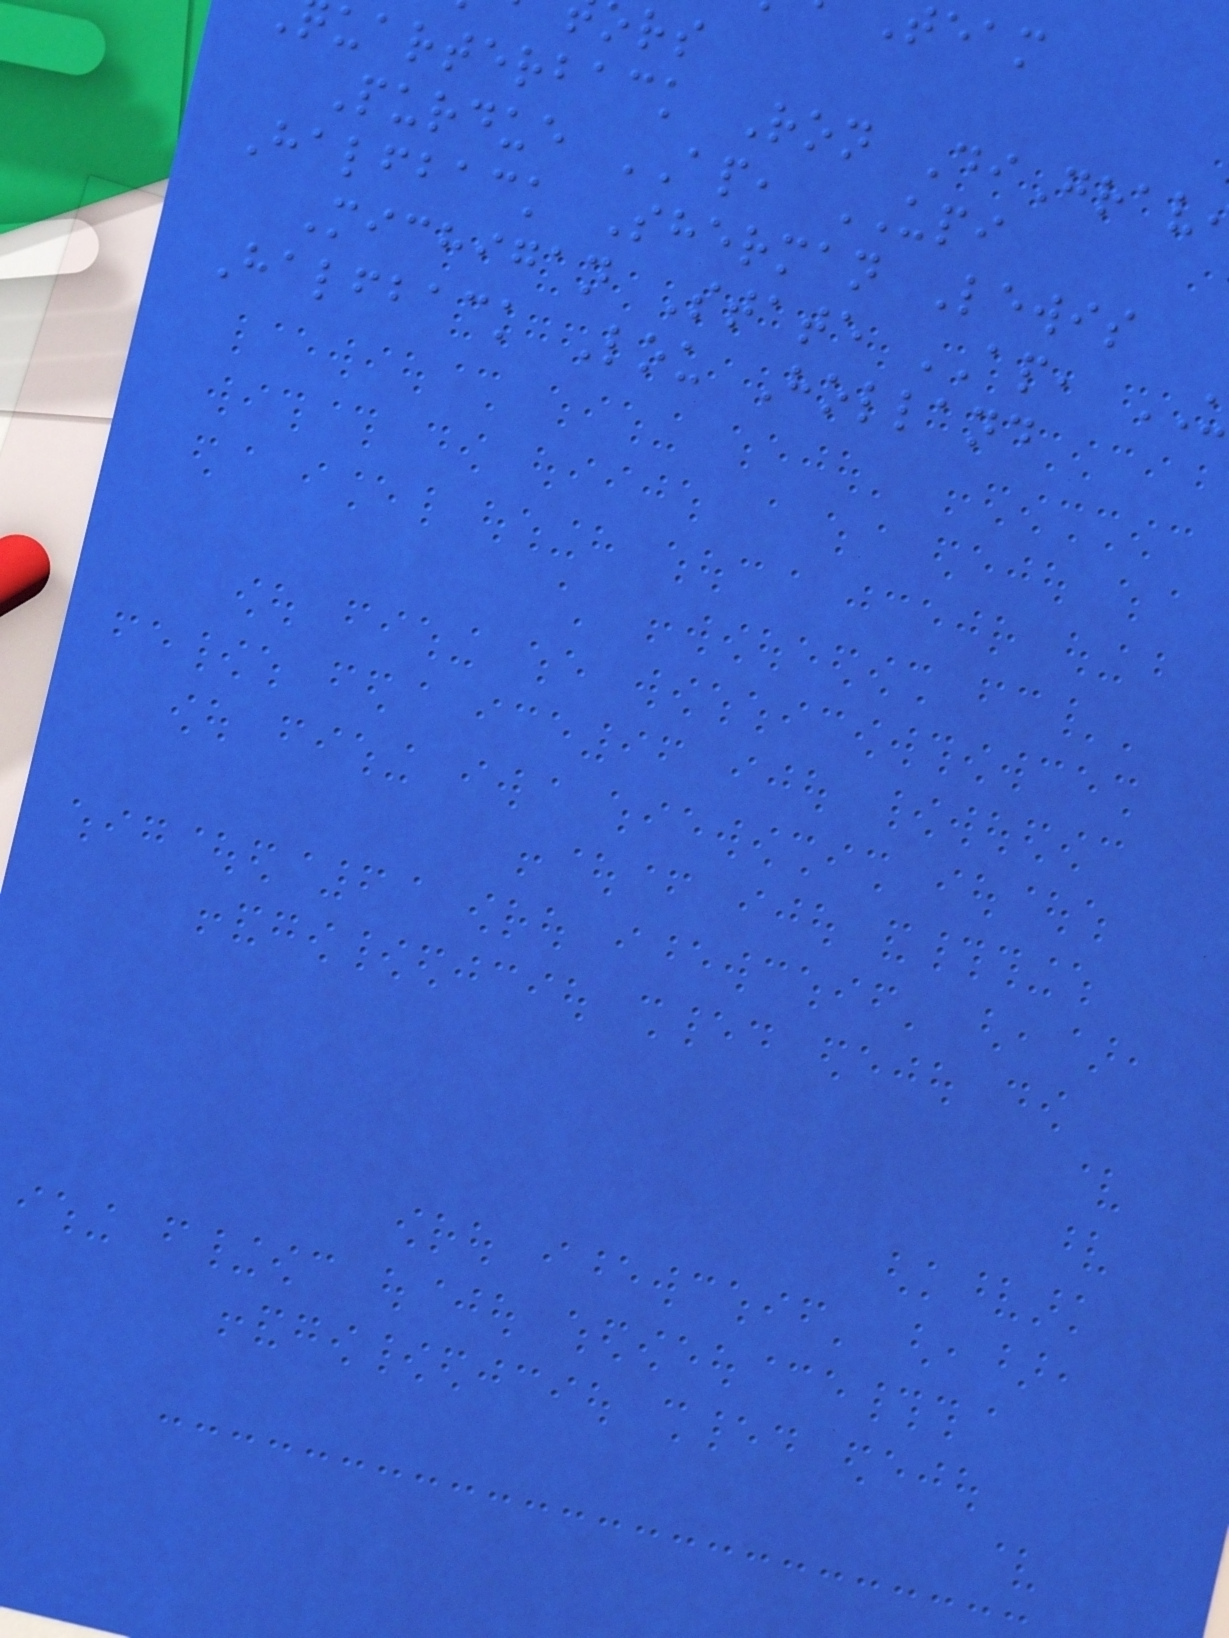uarterback Ron DiGrav
Purdue AP, UPI
Halfback Sherman Lewis
Michigan State AP,
Halfback Lou Holland
